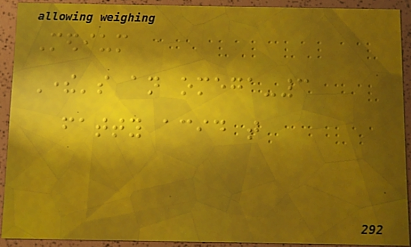Medium
There's an omega-3
fatty acid that
